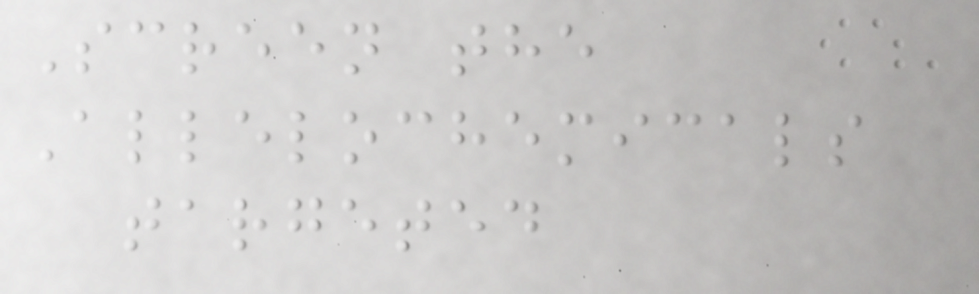Screen the
Allelochemicals
targeted
